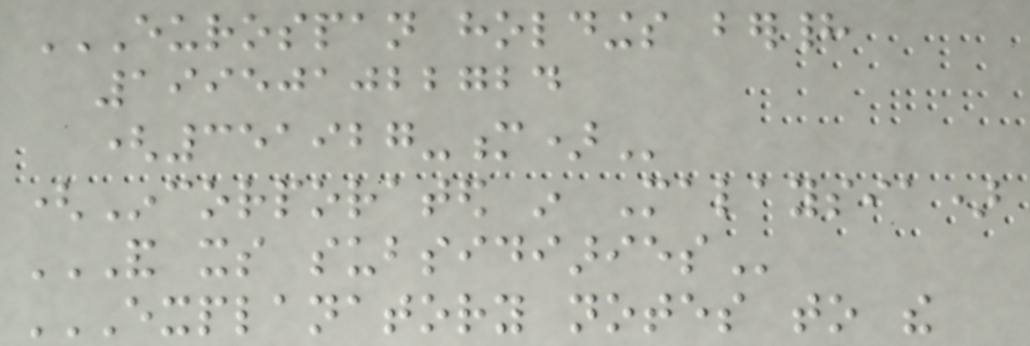EUROSPAN HOLDINGS BERHAD
199501022724
(351927-M)
(Incorporated in Malaysia)
AND ITS SUBSIDIARIES
EXPLANATORY NOTES TO THE
